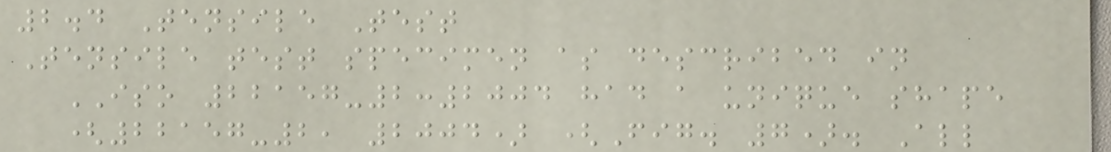2.4 Tensile Test
Tensile test specimen as described in
ISO 22157-2:2004 had a unique shape
(22157-2, 2004) (Fig. 7). All
